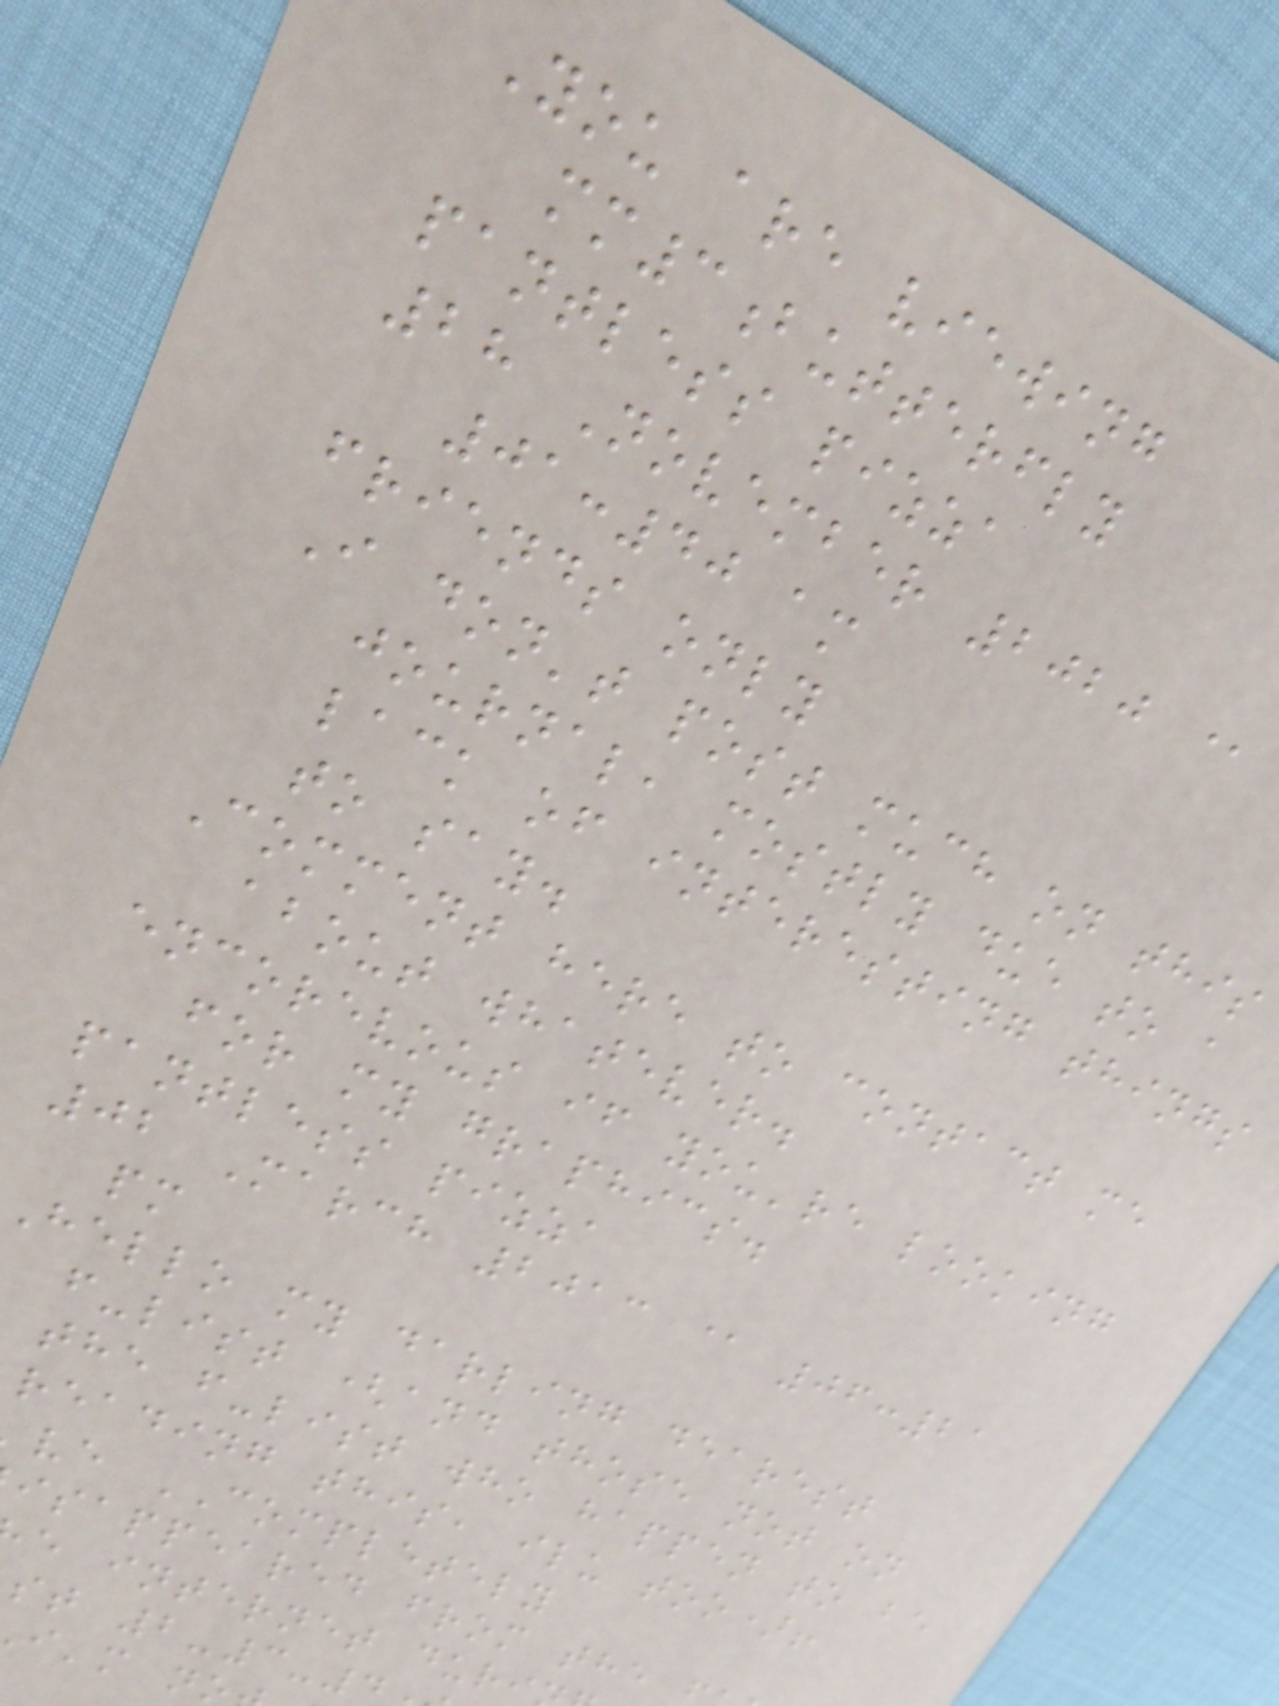You are viewing
mm3butterfly
pantless pizza
28 November 2020 @
01:40 am
friends only
I don't post much on this
journal, mostly due to a
lack of interesting things
to say.
Comment here to contact me
about whatever.
encorevous if you're looking
for my graphics.
pantless pizza
02 March 2013 @ 06:21
pm
Hello my darling dearest
f-list (and those not on
the f-list who happen to be
reading this, ilu too)!
ve COMPLETELY
isappeared from the
e internet duri
st 2-3-4
